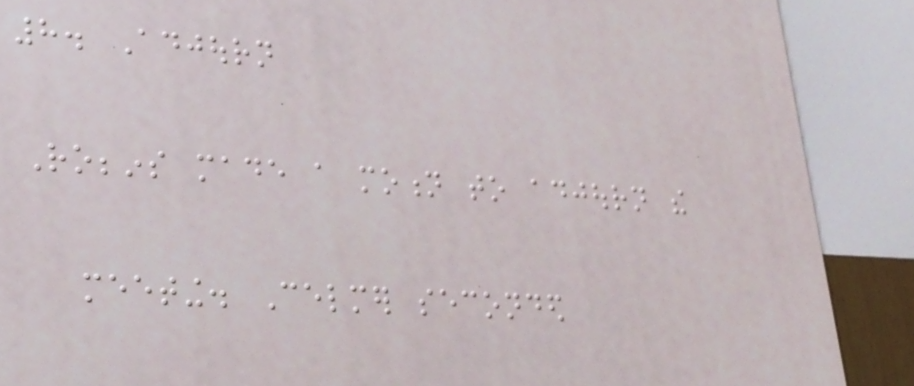8. Adjourn
Robbins made a motion to adjourn the
meeting. Celmer seconded
